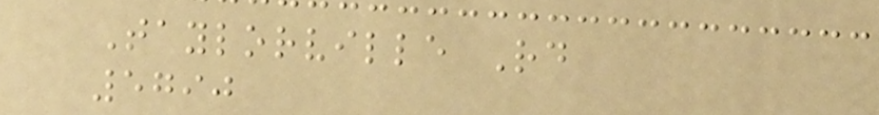Taylorville Rd
5790
